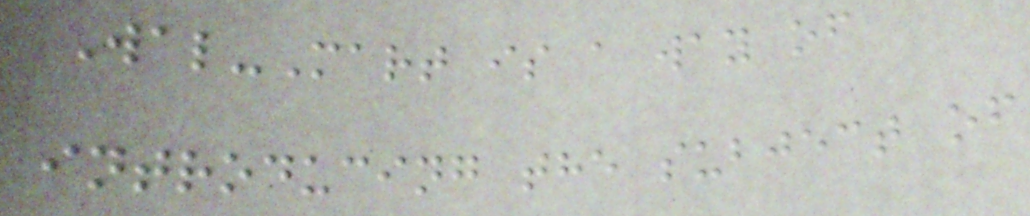Wal-Mart is a way of
introducing the subject of
